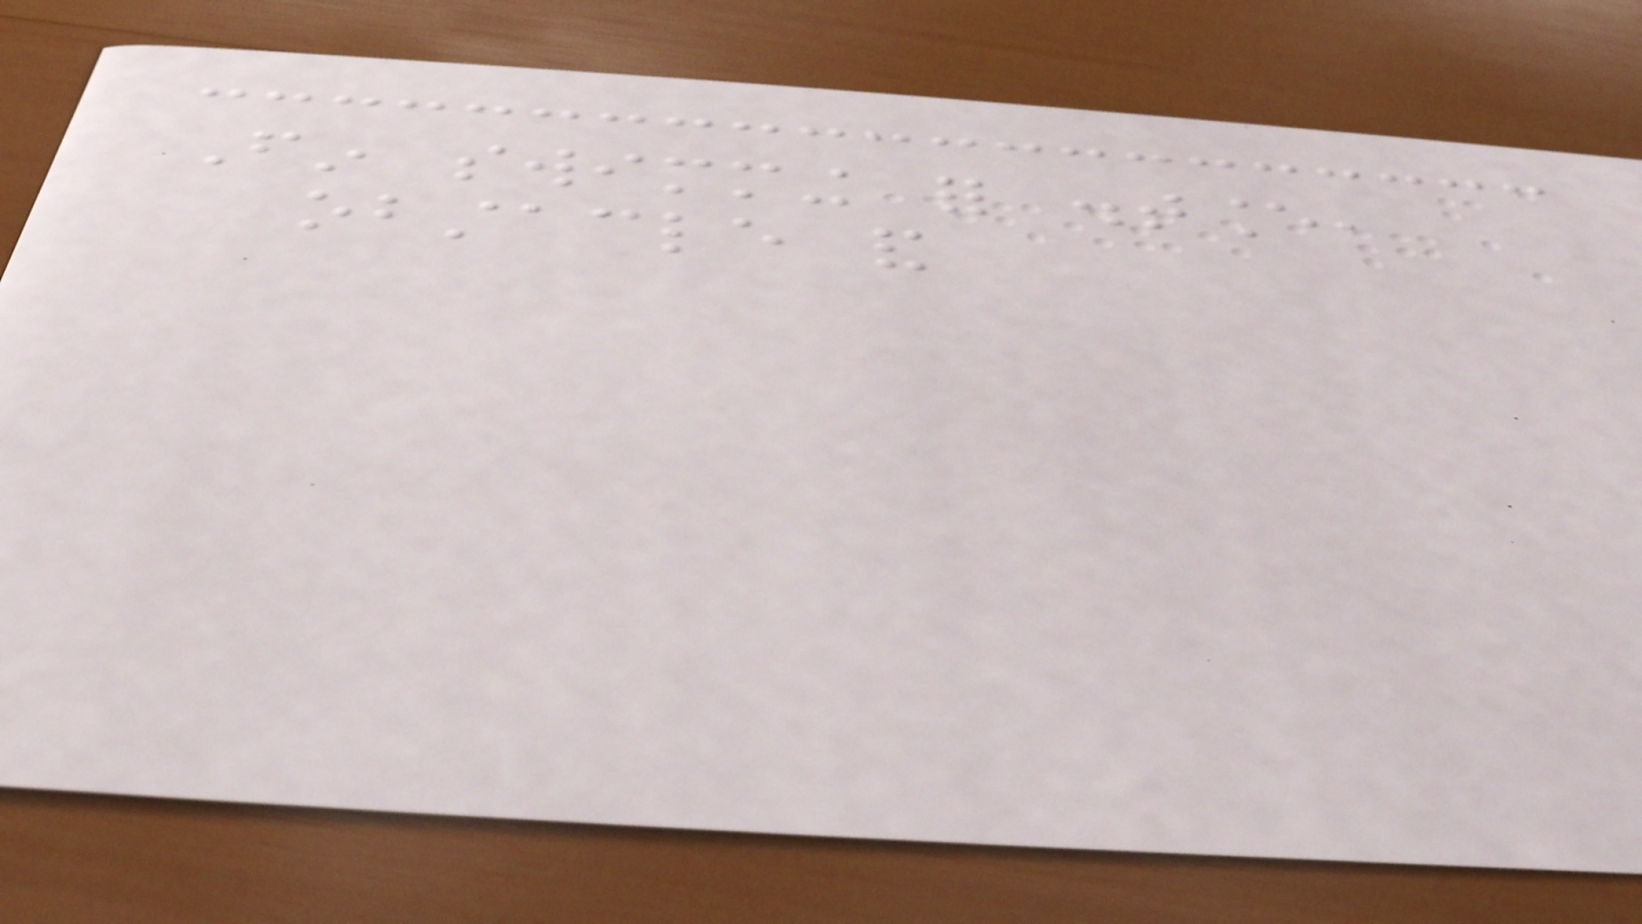Fin swimming for distance,
obstacle and
